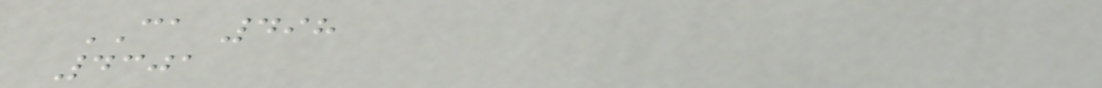CA 498
4301
